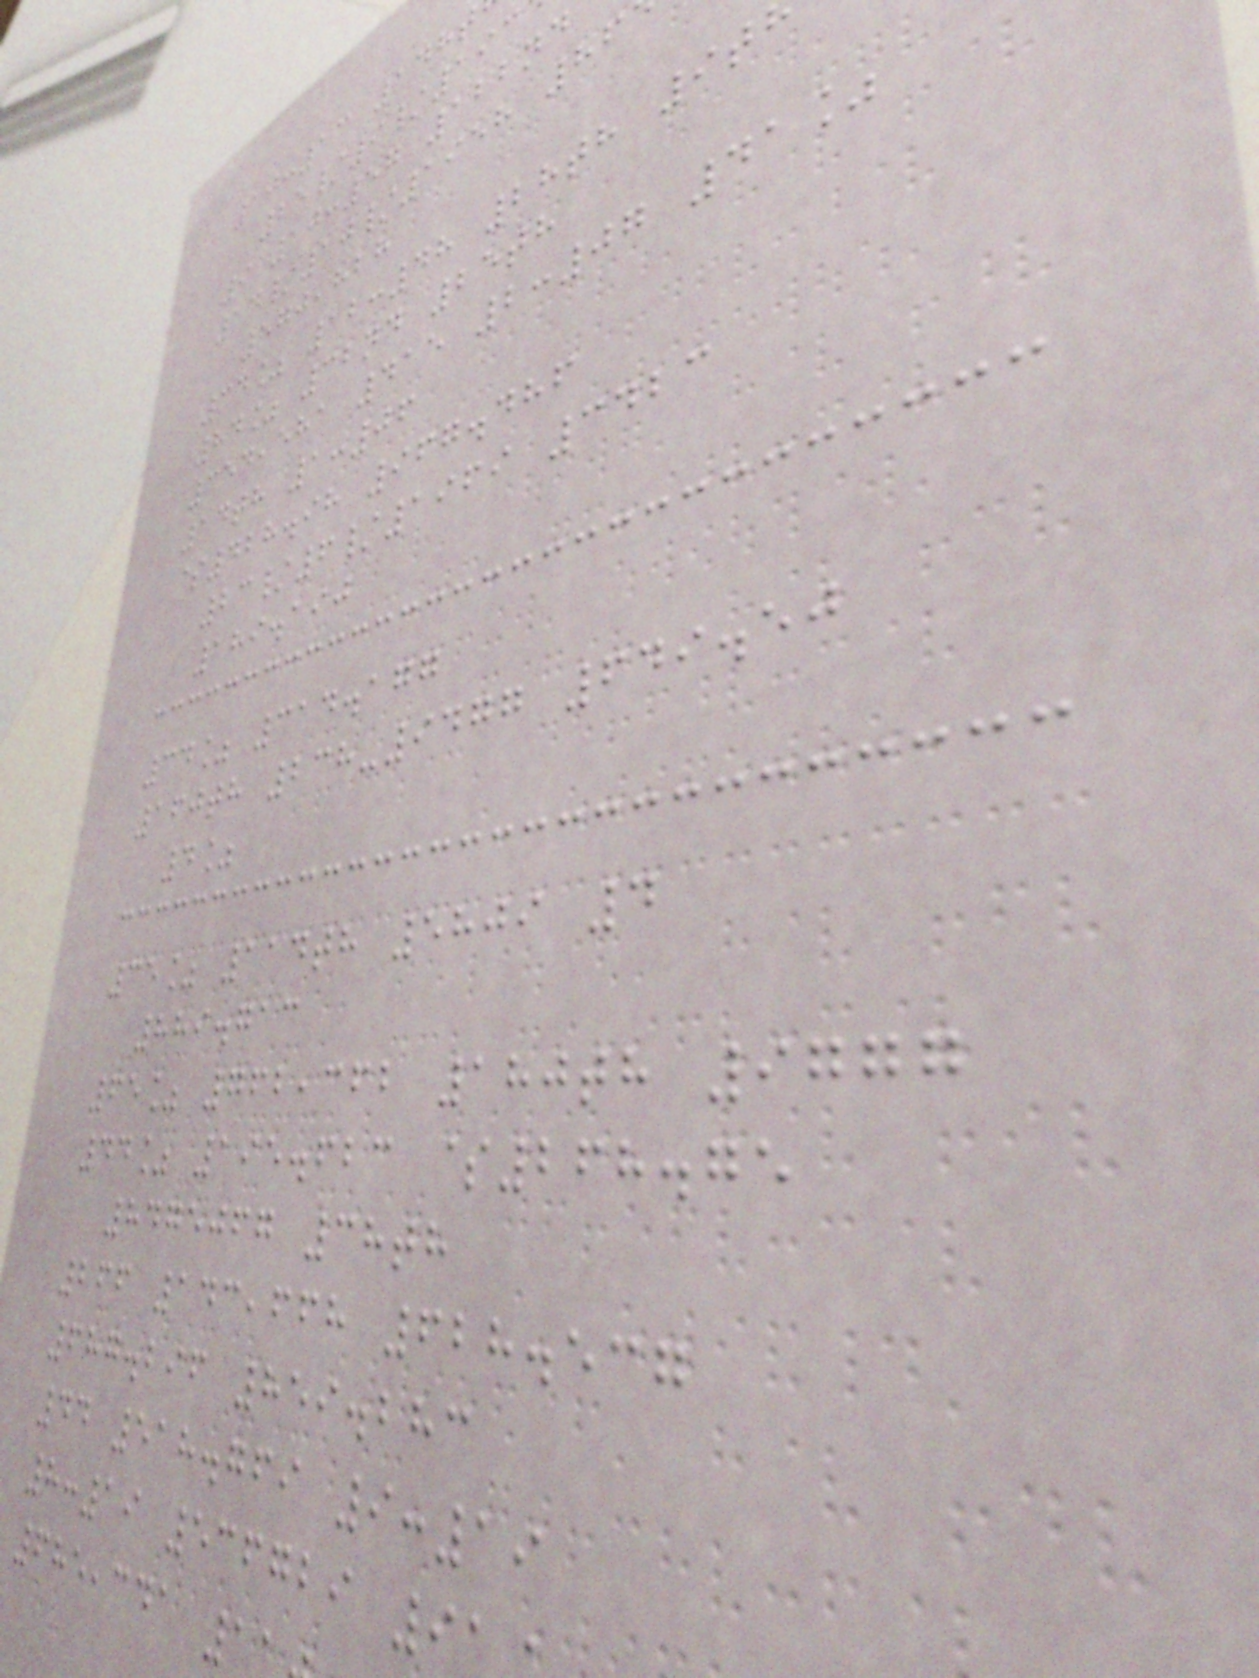10:13 148t
25/9/193
9 10:57 122nd
14/10/1958 86
570,828
34% 12:48 28th 9t
84% 32nd 25th
354,581 415 2:07 41%
14th 1:06
$428.98 967.486
23/6/1969 3423
189.190
34% 314.177
160th 238-9477 649.50
4%
35% 114th 5809 4
889.713
65% 762,362 180th 9777
44% 195.623 $268.75
8475067 38th
266 143,668 628.537
687.296 859.283
44 518.769 9:19
8:19 536729 9
685,341 1
